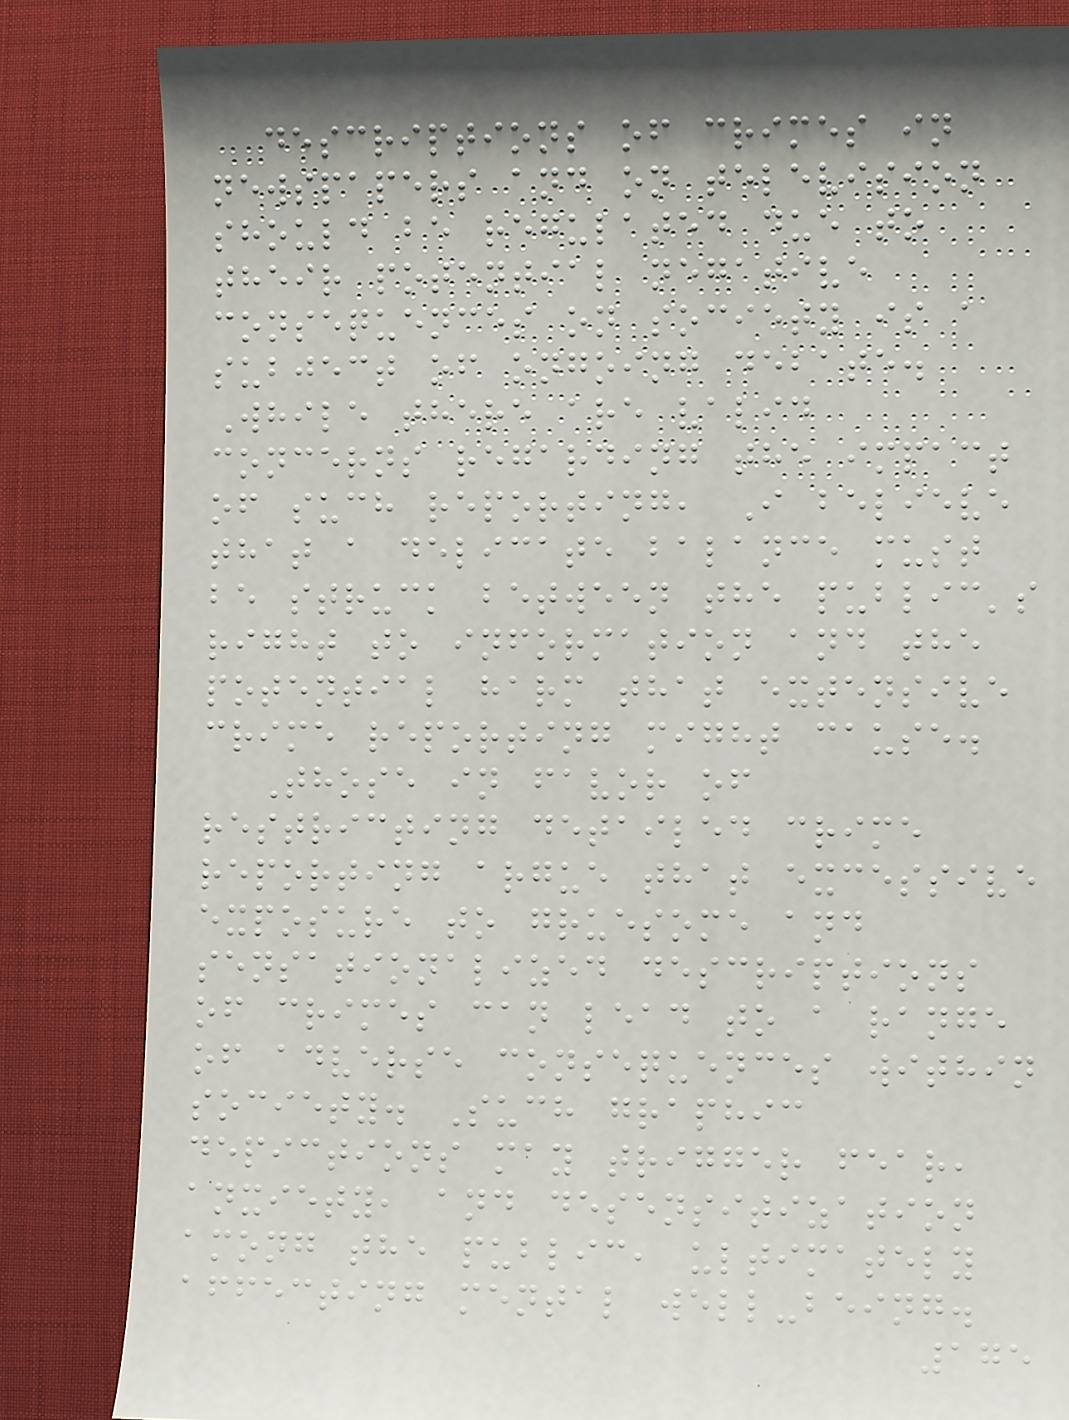descriptions of crimes in
newspapers and on television
should be regulated due to
their potential negative
consequences on society is a
subject of ongoing debate.
While there are valid
concerns regarding the impact
of such reporting, I believe
that a delicate balance must
be struck between the public's
right to information and the
potential harm that extensive
crime reporting might cause.
Those in favor of
restricting detailed crime
reporting argue that excessive
exposure to gruesome and
sensationalized descriptions
of crimes can lead to a range
of adverse consequences within
society. Such graphic
depictions may trigger fear,
anxiety, and desensitization
among the public, ultimately
affecting mental well-being.
175
